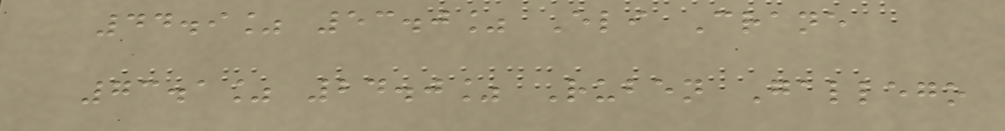44.9% 53.0% Eli Crane
73.1% 24.0% Ruben Gallego
